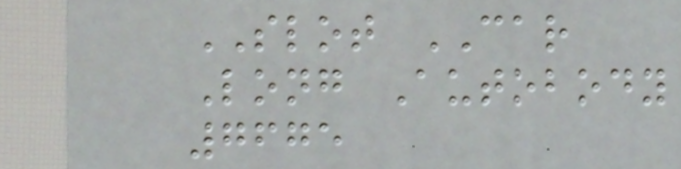SLOT CAR
Long Autobody
7675
